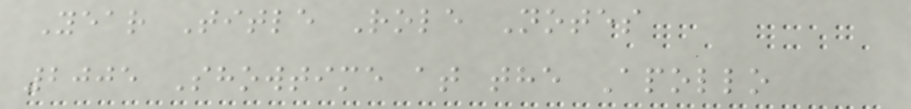Year Title Role Notes
2005 Showtime at the Apollo
